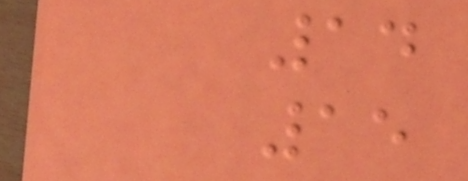14
15
